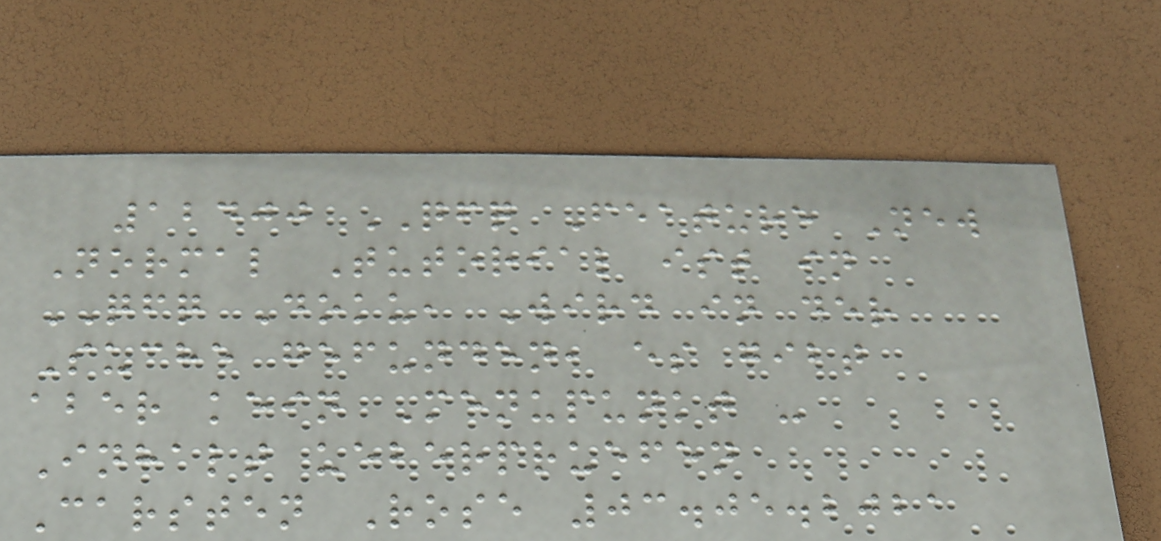12400 QFQ Feature New
Normal Tutorial ist in
QFQ Doku, Wird in der
Suche gefunden, es gibt
aber kein Menupunkt -
Inhalt ueberpruefen
Carsten Rose 03.05.2021
